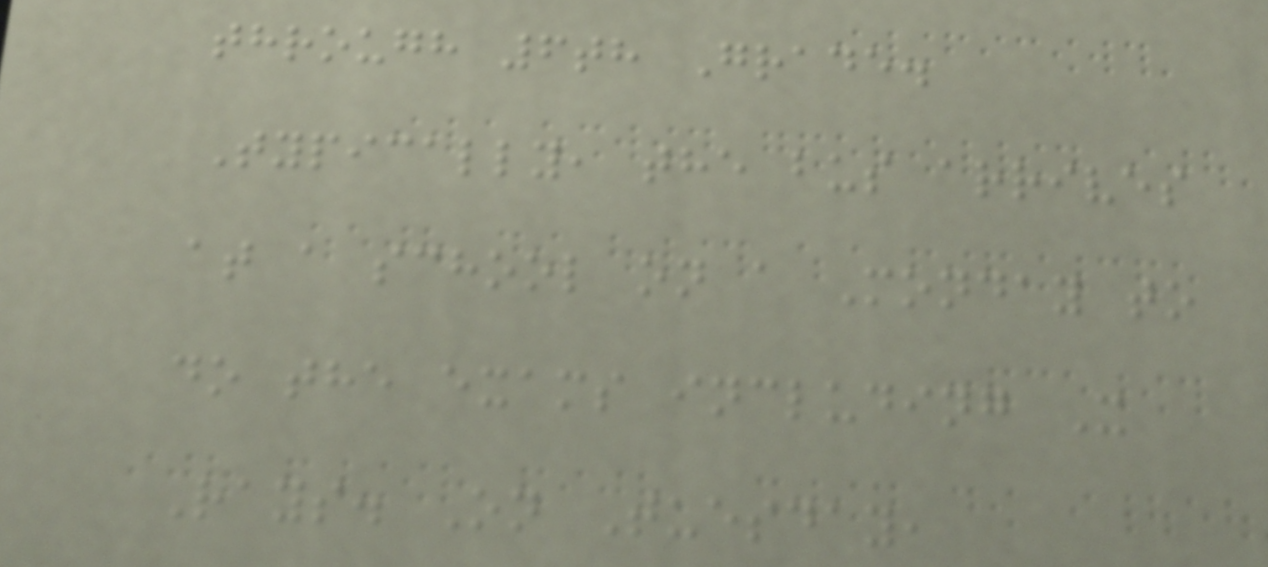through 6th Grade.
Typically, the bus arrives
at a school on a Monday to
do the exams including X
Rays. On Tuesday,
